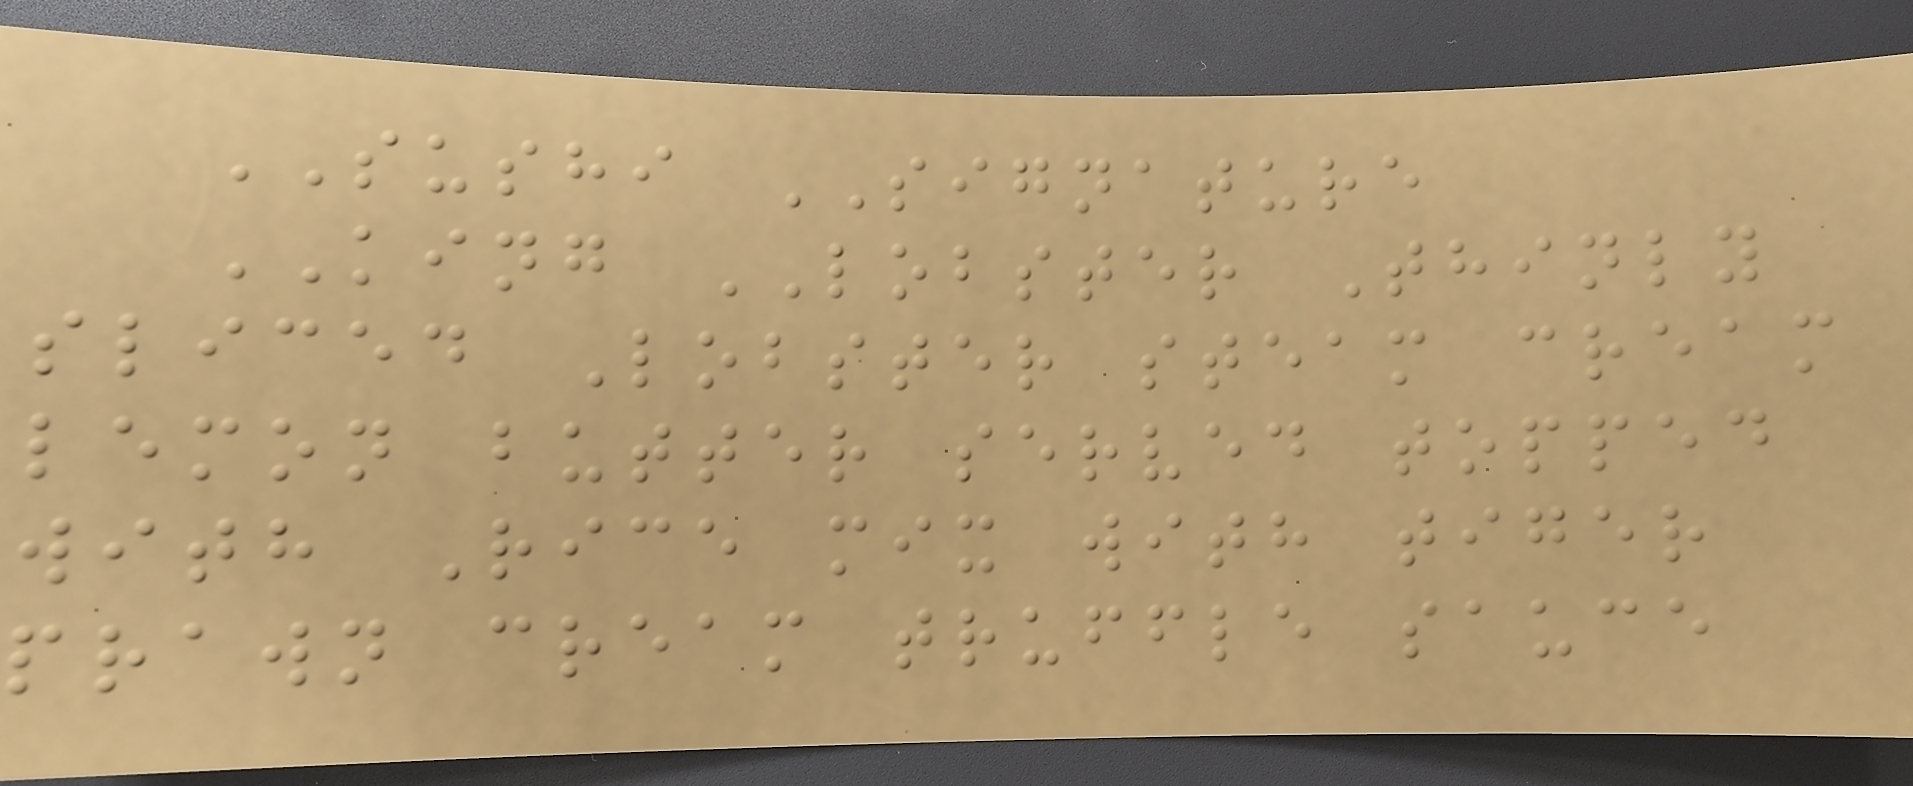SUSHI SIGNATURE
KING LOBSTER Thinly
sliced Lobster steam cream
lemon butter served topped
with Rice mix with tiger
prawn cream truffle sauce
